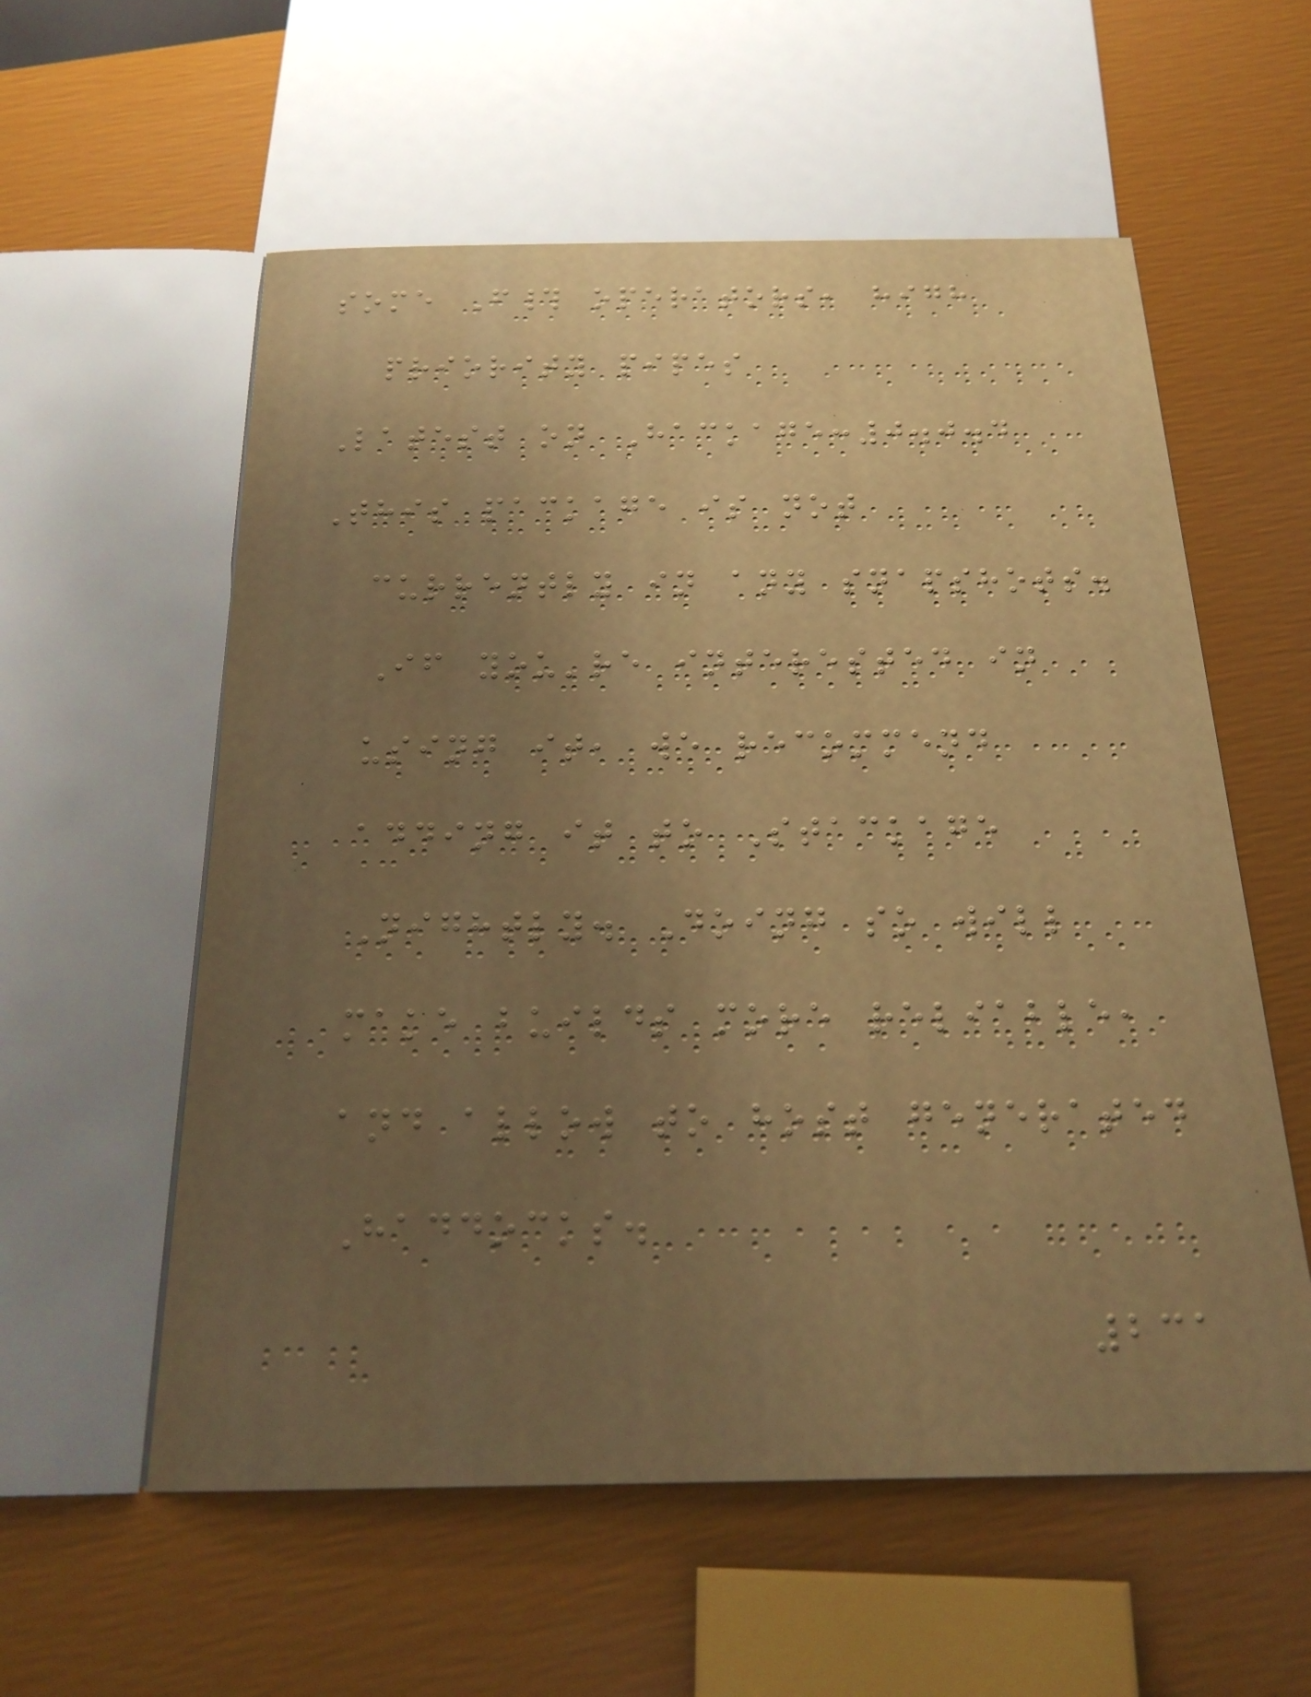some F# operators, high
priority pipes
Latest on Hackage:0.0.4
This package is not
currently in any snapshots.
If you're interested in
using it, we recommend
adding it to Stackage
Nightly. Doing so will
make builds more reliable,
and allow to host generated
Haddocks.
231
